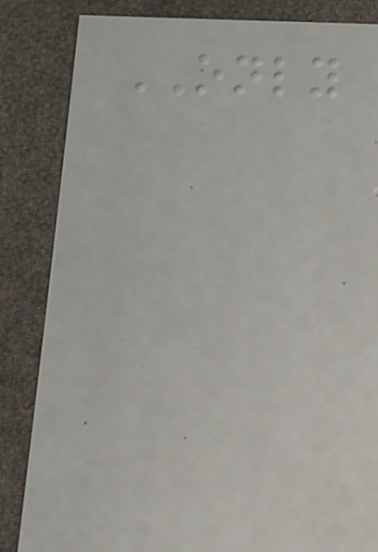ONLY
